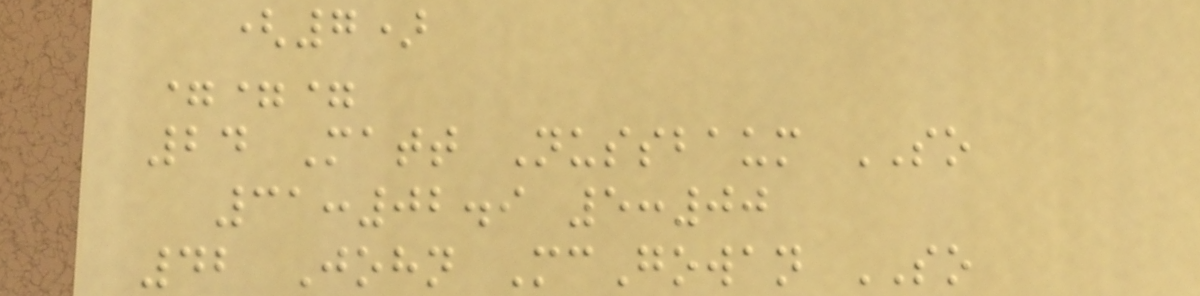(7)
===
24 Matt Nussbaum SO
31:02.9 5:00
42 John McGowan SO
